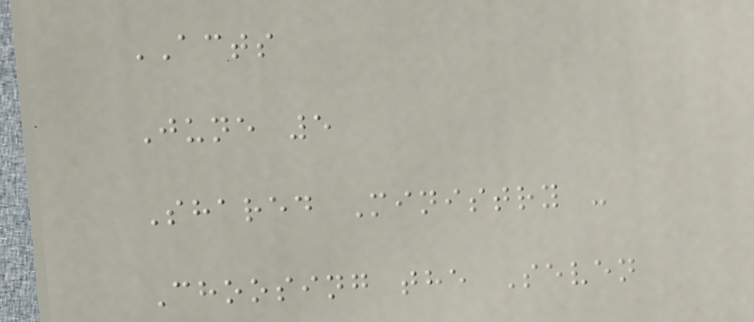ACTS
June 5
Shared Ministry -
Choosing the Seven
